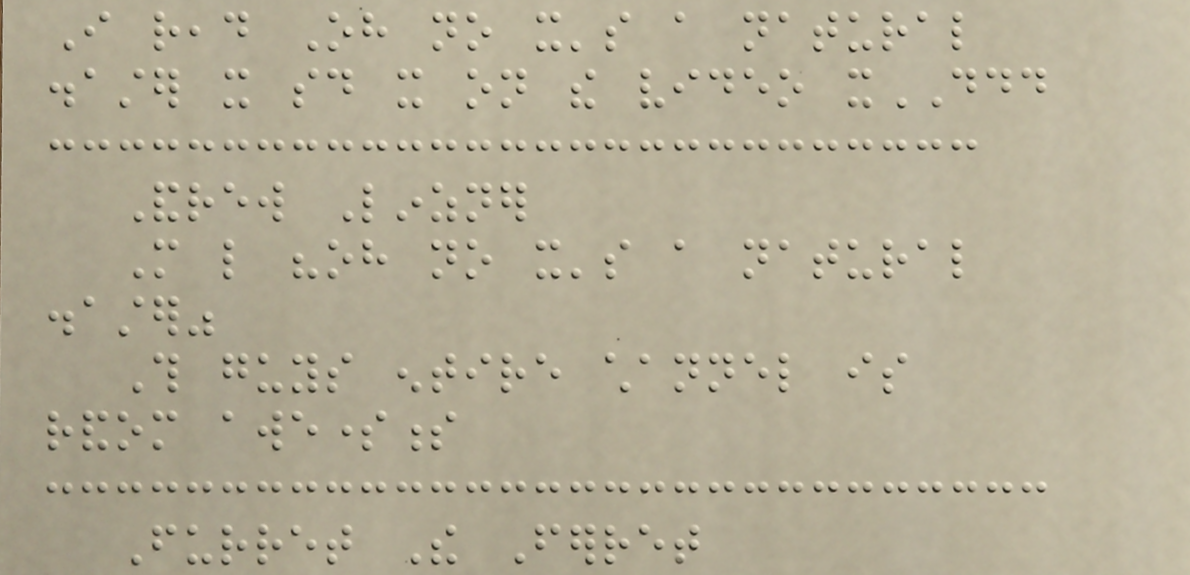I read Oh no it's a natural
disaster it said it on the video xDDD
Andrew Linzner
More like "oh no it's a natural
disaster"
This guys entire channel is
random awesomeness
Furret The Ferret
